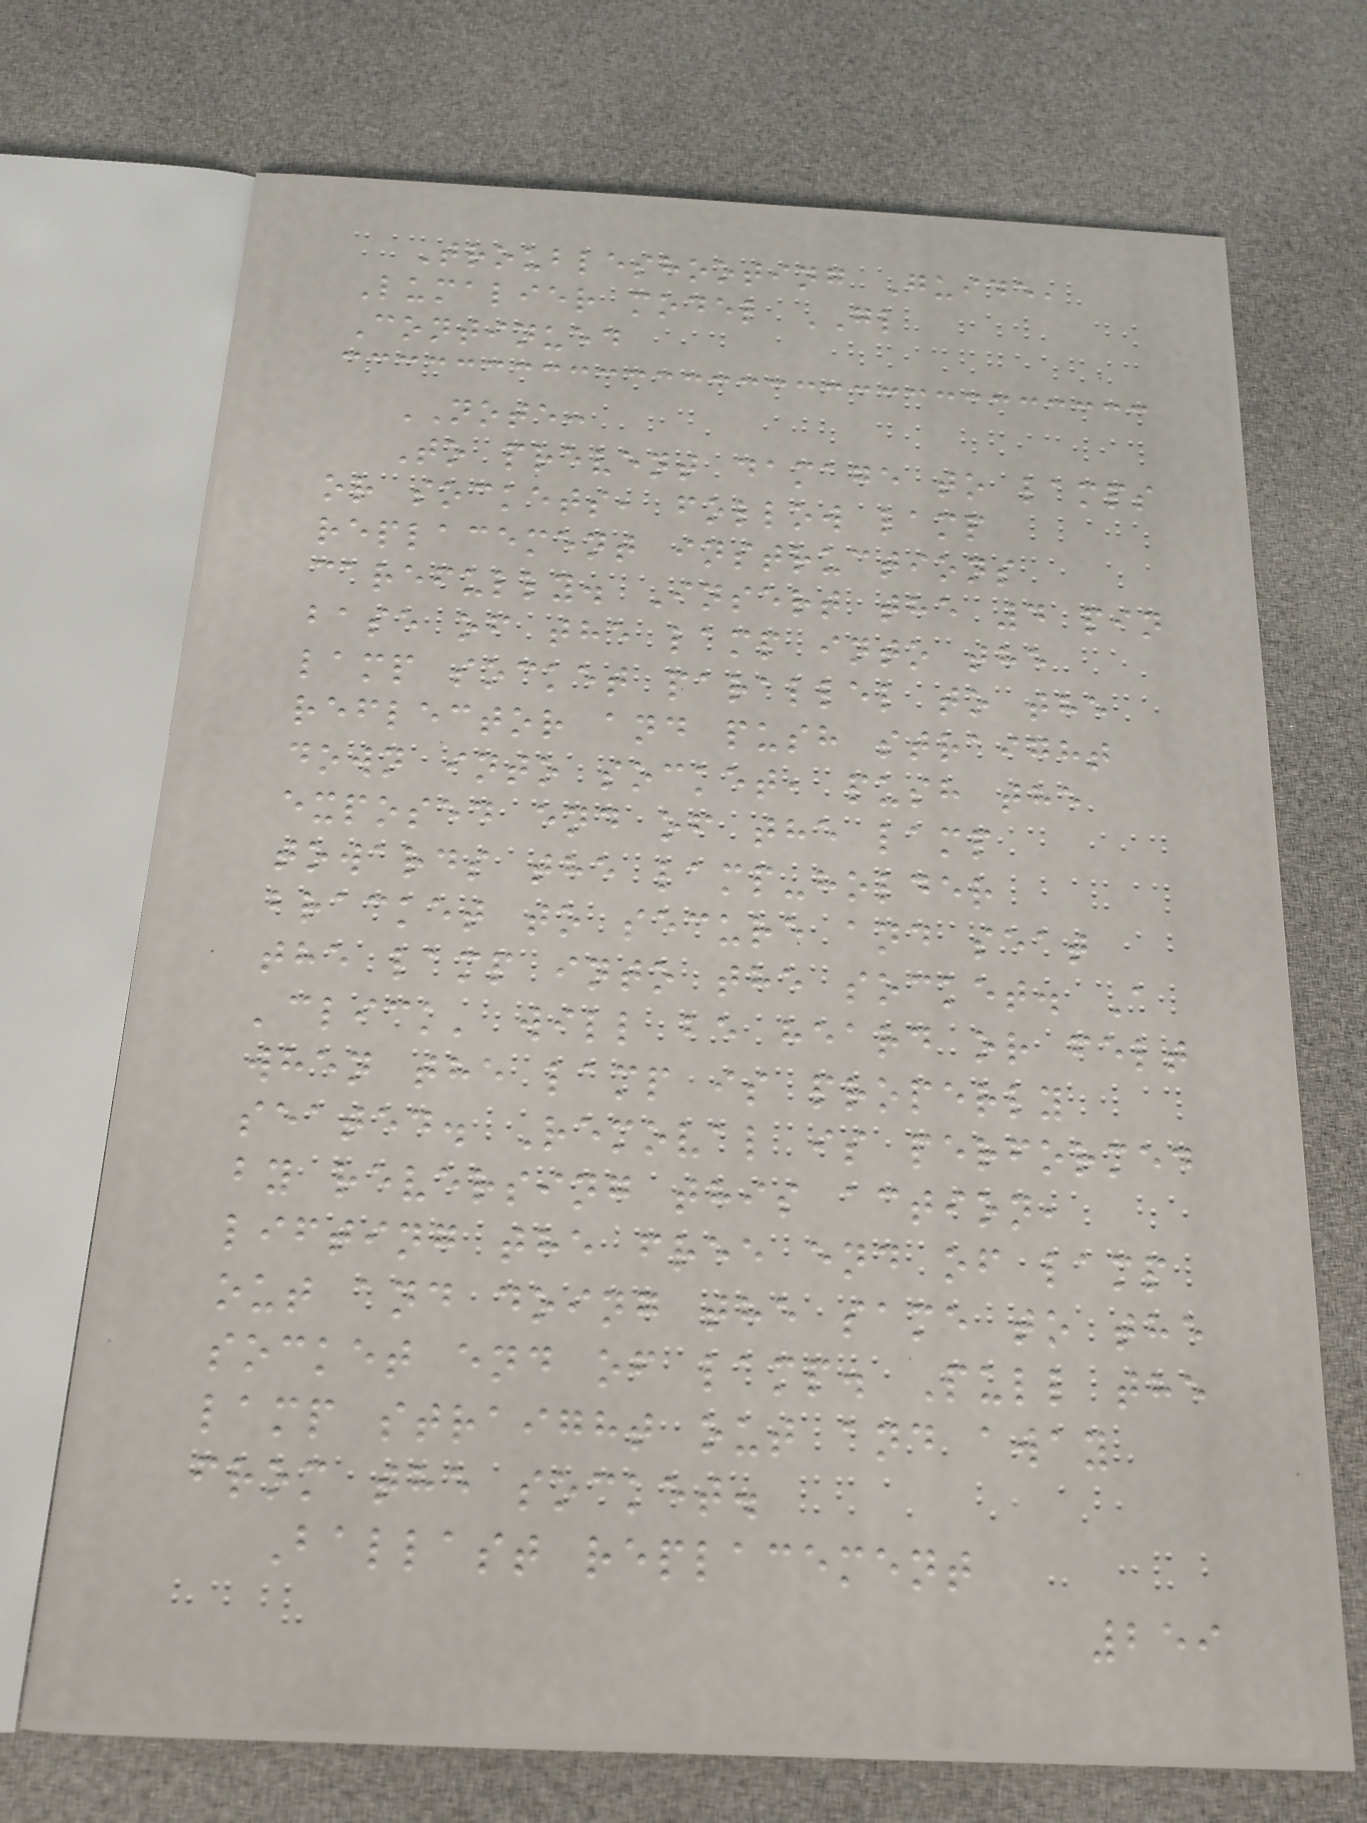Troubleshooting Guide,
Lumalier model GL
Continued
NOTE:
To prevent damage to lamps
or sockets, follow lamp
replacement instructions
carefully. Insert the 4 pin
base of the lamp into the
lamp socket parallel to the
reflector and push straight
down into socket, push the
exposed end of the lamp
towards the lamp-holder
bracket to secure and seat
the lamp into the socket. A
'click' will be heard or felt
when the lamp is properly
seated. Removal is performed
by reversing this action,
lifting the free end of lamp
out and doing the same to the
socket end of lamp. Pull the
lamp straight out and away
from the socket.
Ballast replacement
259
